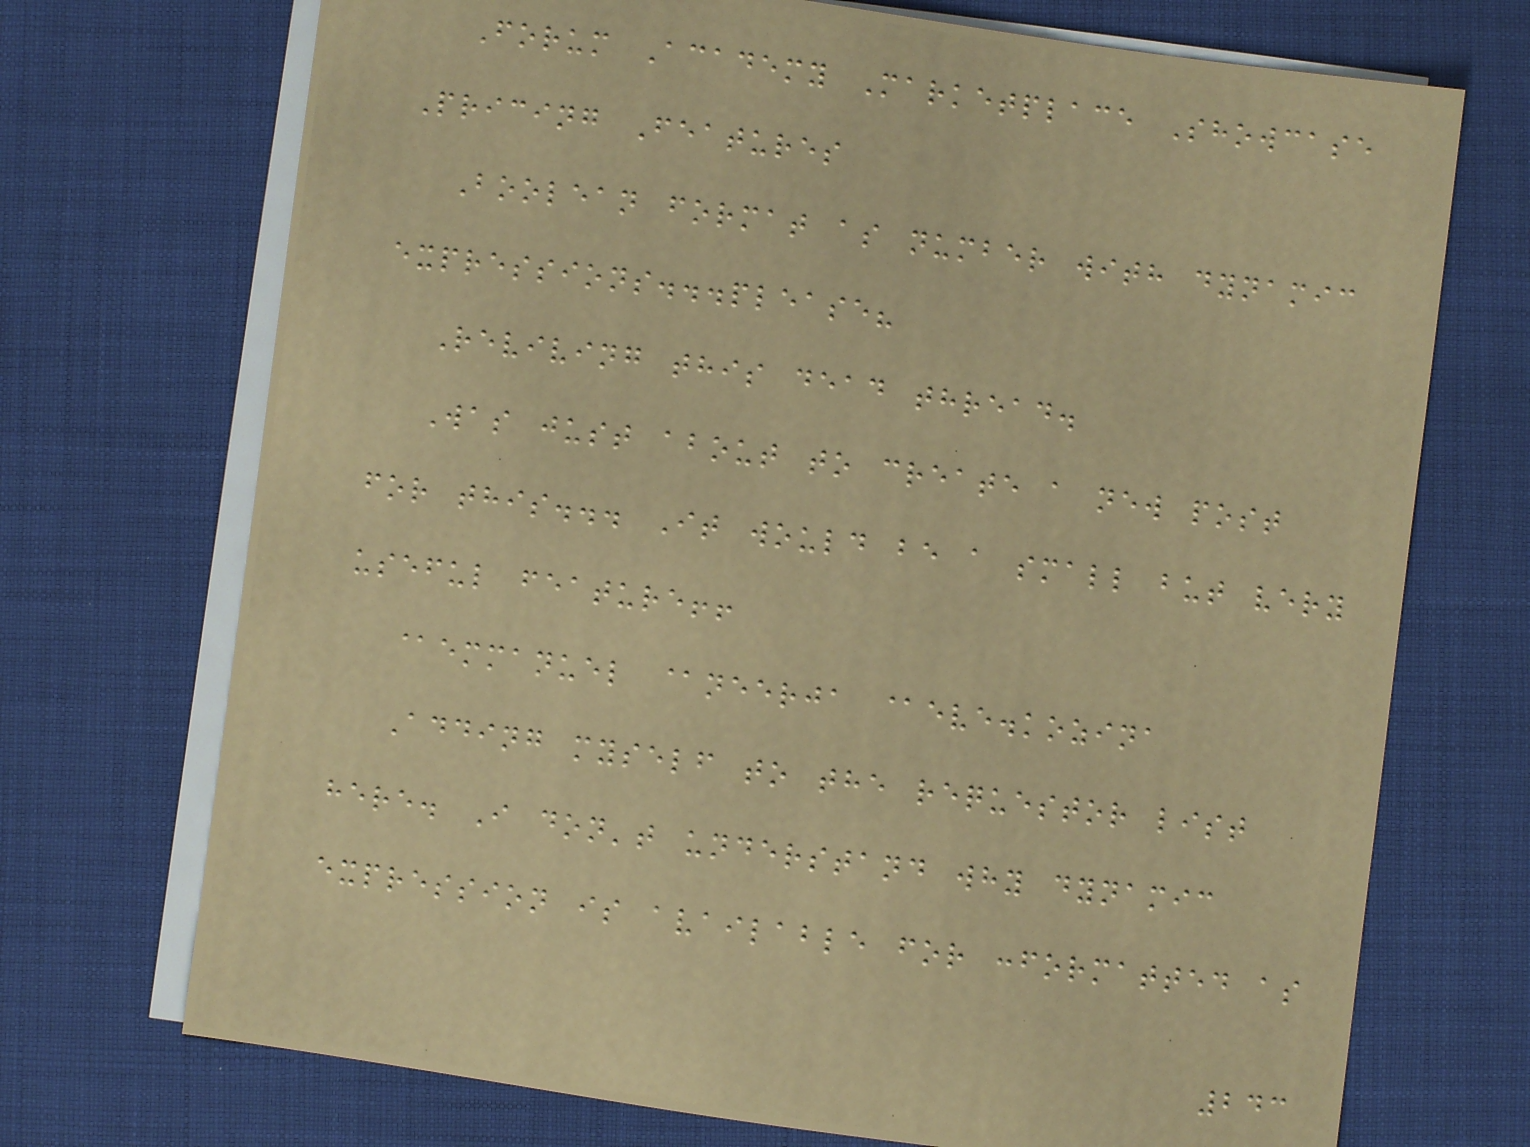Forum Academy Marketplace Showcase
Pricing Features
Boolean format as number with dynamic
expressions...please?
Reviving this dead thread.
Was just about to create a new post
for this... It would be a small but very
useful feature!!
@emmanuel @neerja @eve.kozina
Adding myself to the requestor list
here. I don't understand why dynamic
expression is available for :formatted as
243
